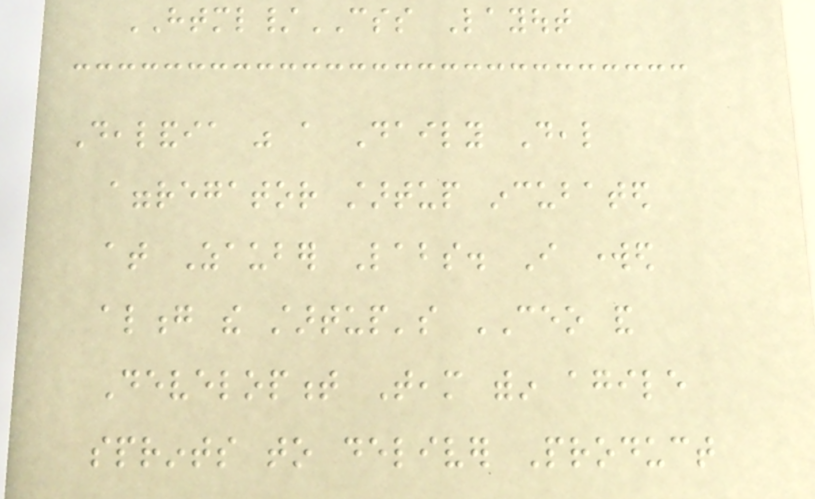HTML/CSS Layout
Dealandia was a Daily Deal
aggregator startup incubated
at Zauber Labs. I worked
along the startup's CEO and
Development Team within agile
sprints to deliver Product
